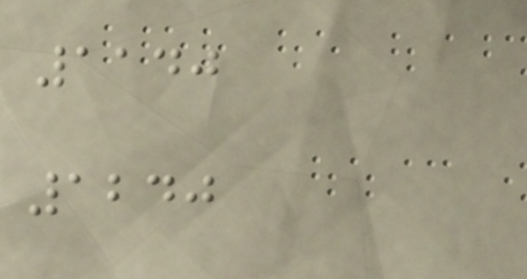1140
1240
